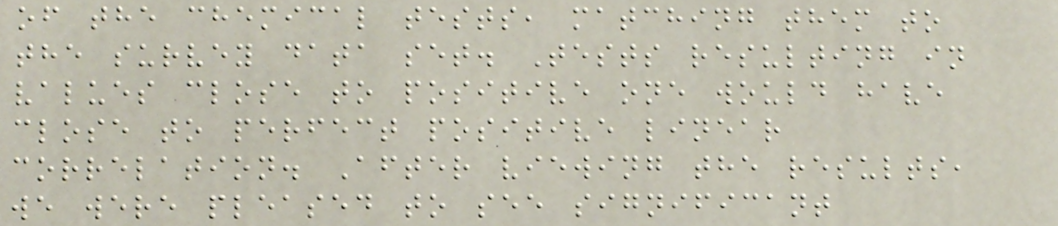of the chemical tests, matching them to
the survey data set. Tests resulting in
values close to positive one would have
close to perfect positive linear
correlation. After viewing the results,
we were pleased to see significant
